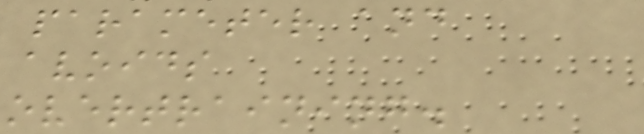parameter and
avoids
overtraining.
